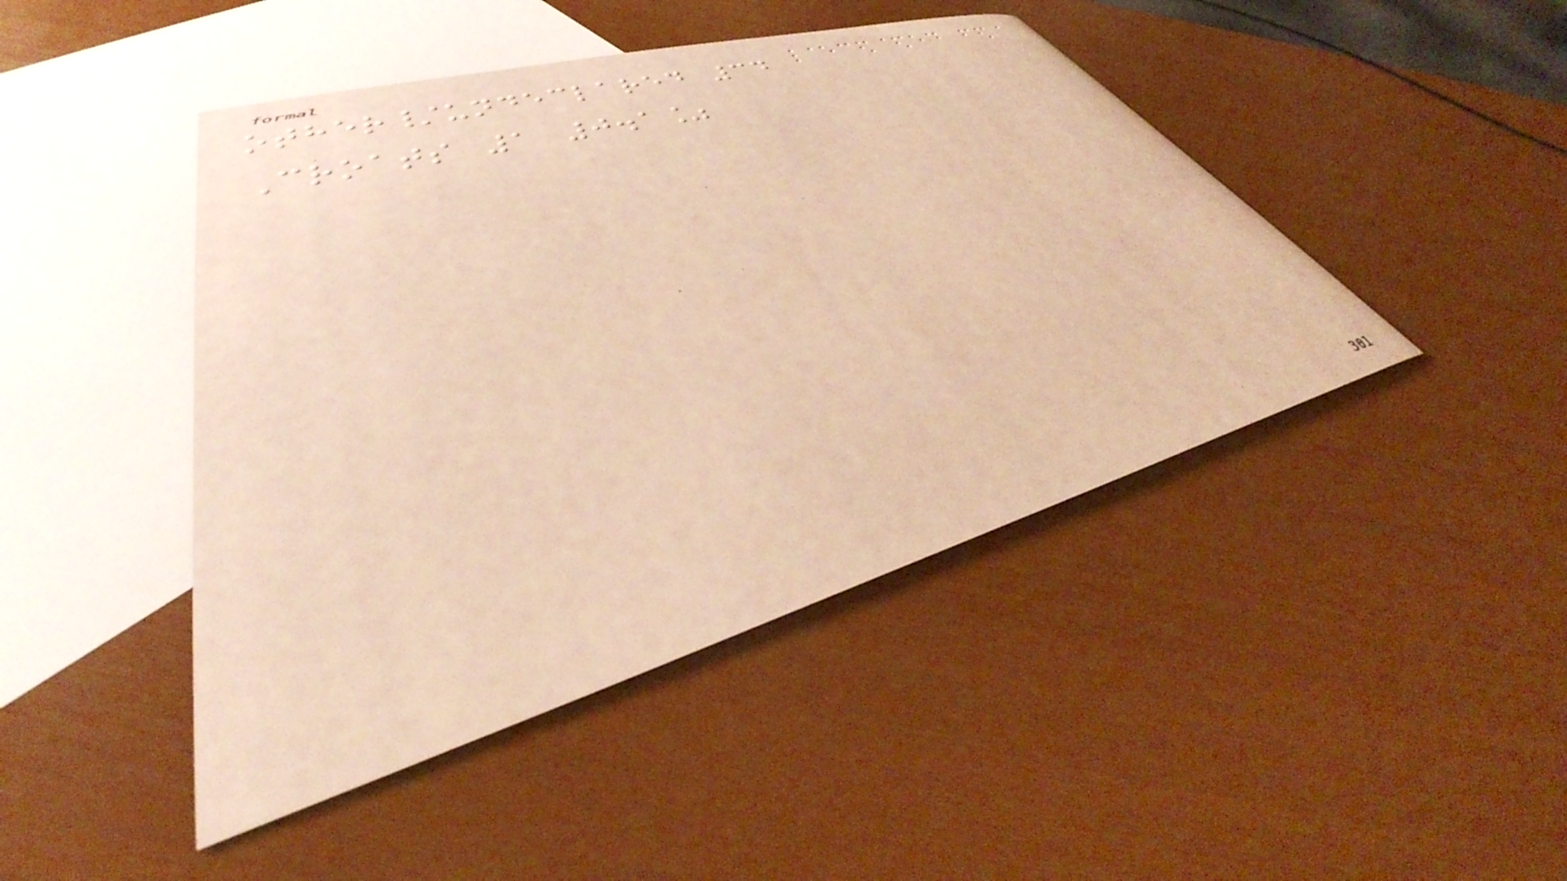other/undeclared 34
Croats 1 0.1%
